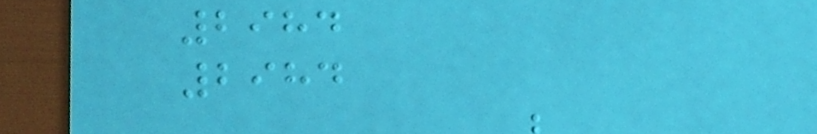2984
2984
